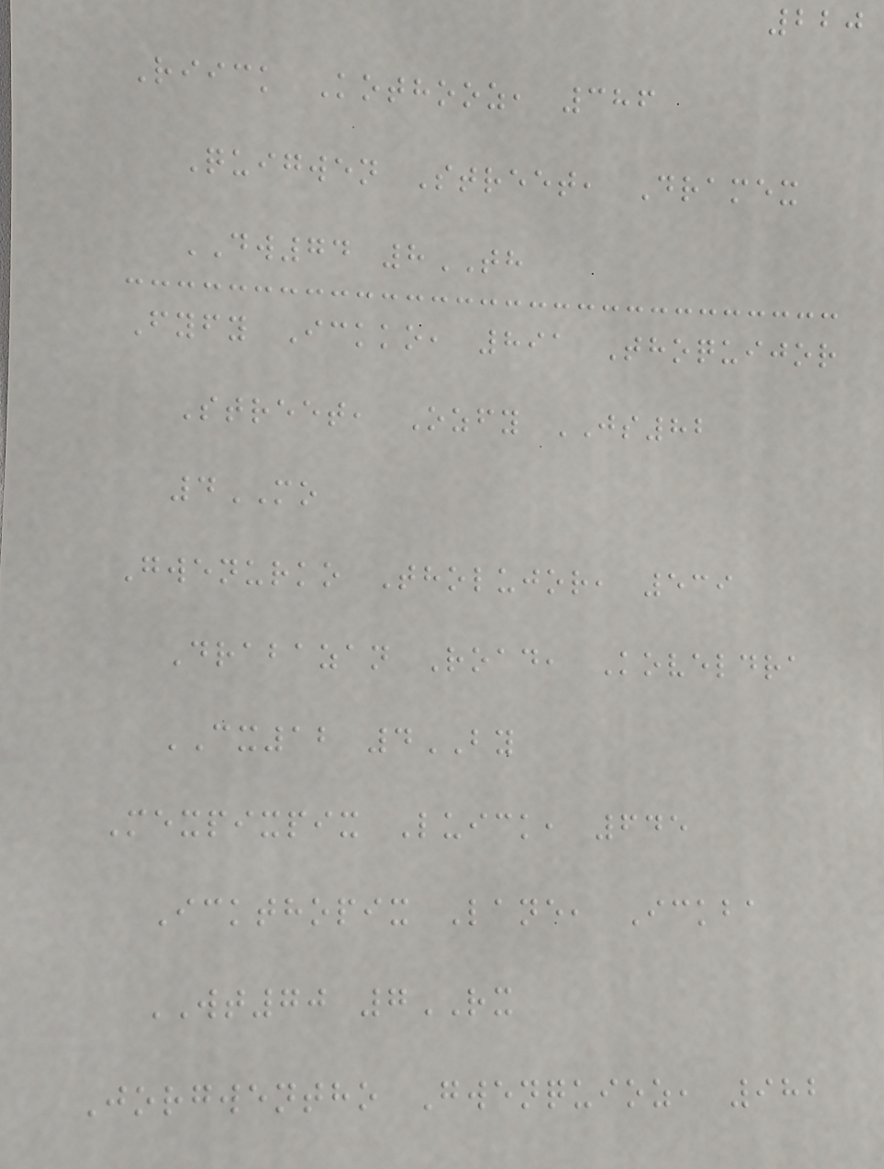220
Riick Kothooz, 386
Quigwen Street, Dramex
DW74 8TH
Fyfy Ickko, 891 Thoquijor
Street, Ozfy JS82
4MO
Gwenurko Tholujor, 539
Drabazan Road, Koveldra
CX12 4BY
Mexpixpix Luick, 645
Ickthopix Lane, Ickba
WT70 7RX
Jorgwentho Gwenquioz, 982
